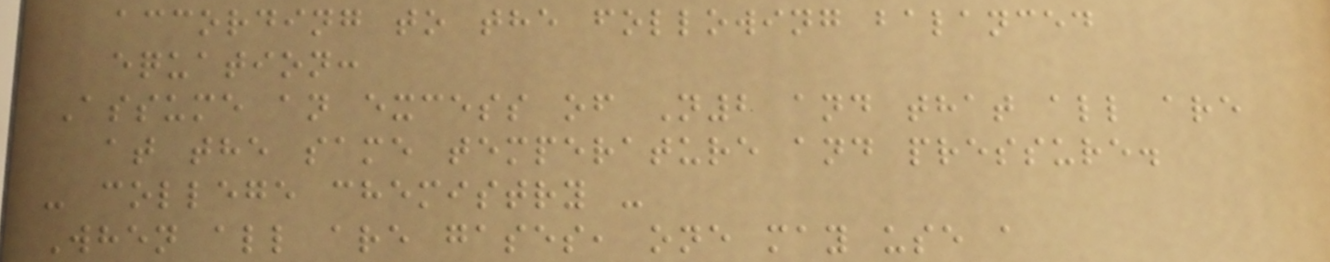according to the following balanced
equation:
Assume an excess of N2 and that all are
at the same temperature and pressure.
- college chemistry -
When all are gases, one may use a
